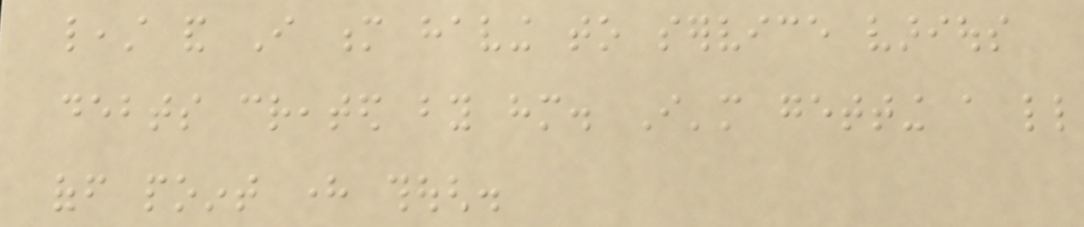least and I m having to service various
debts created by him. I'm getting a little
off point here though.
